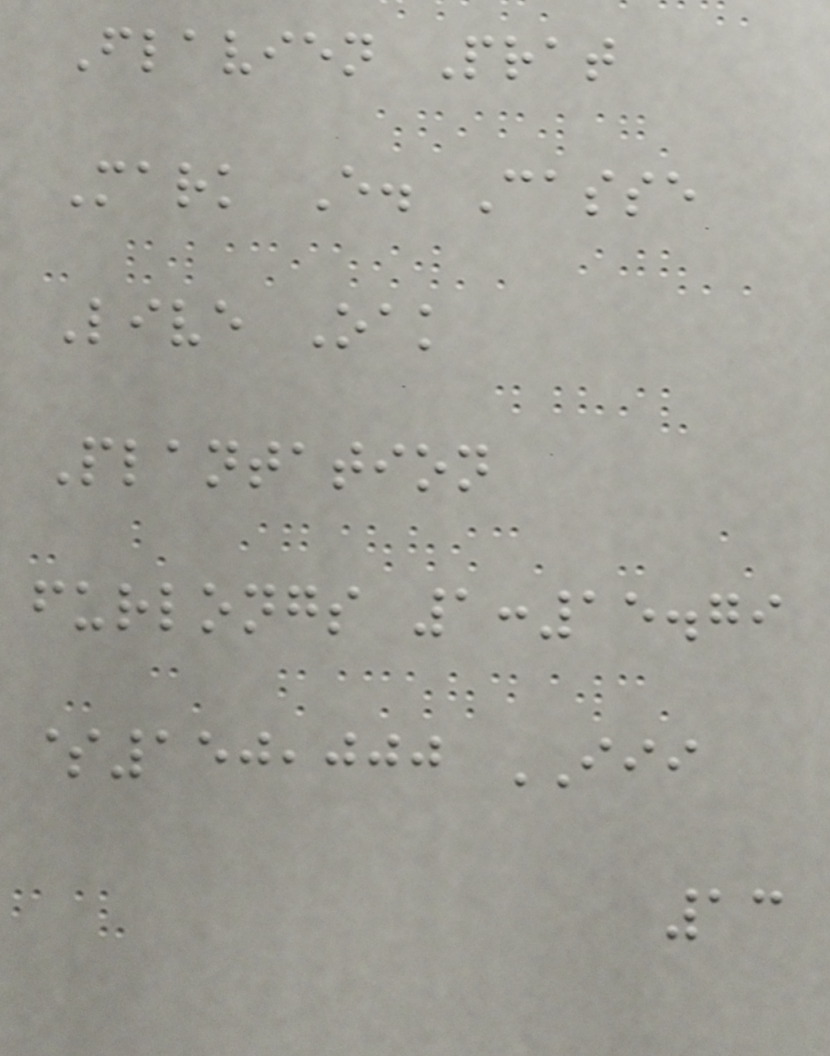Flavien Prat
Mark E. Casse
Live Oak
Plantation
furlongs 1:15.79
$150,000 III
13
